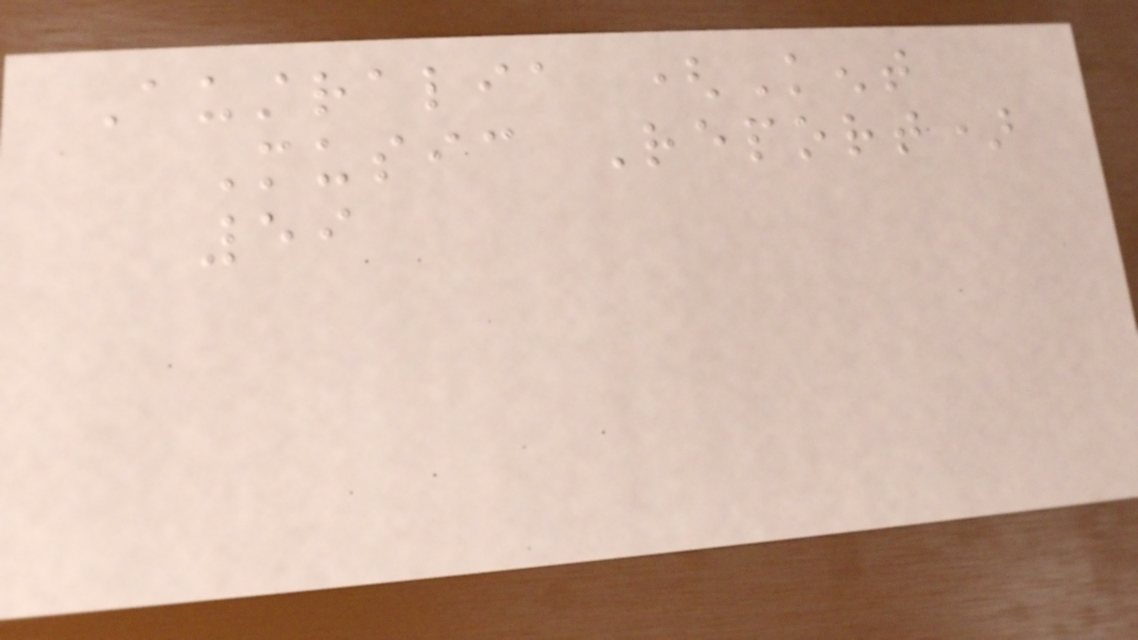Australia (Kent
Music Report)
59
